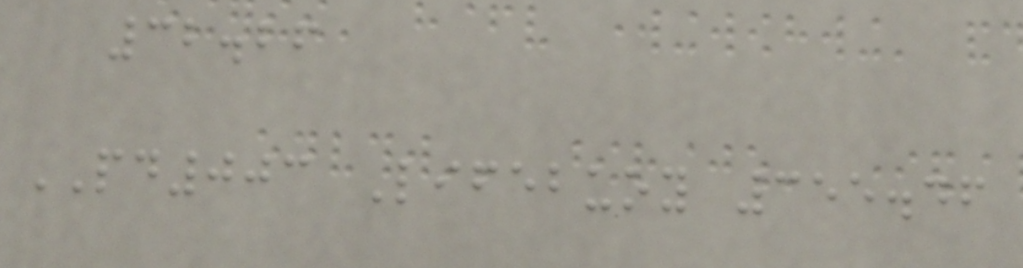32.26
PD003 Lifebuoy 355.46
